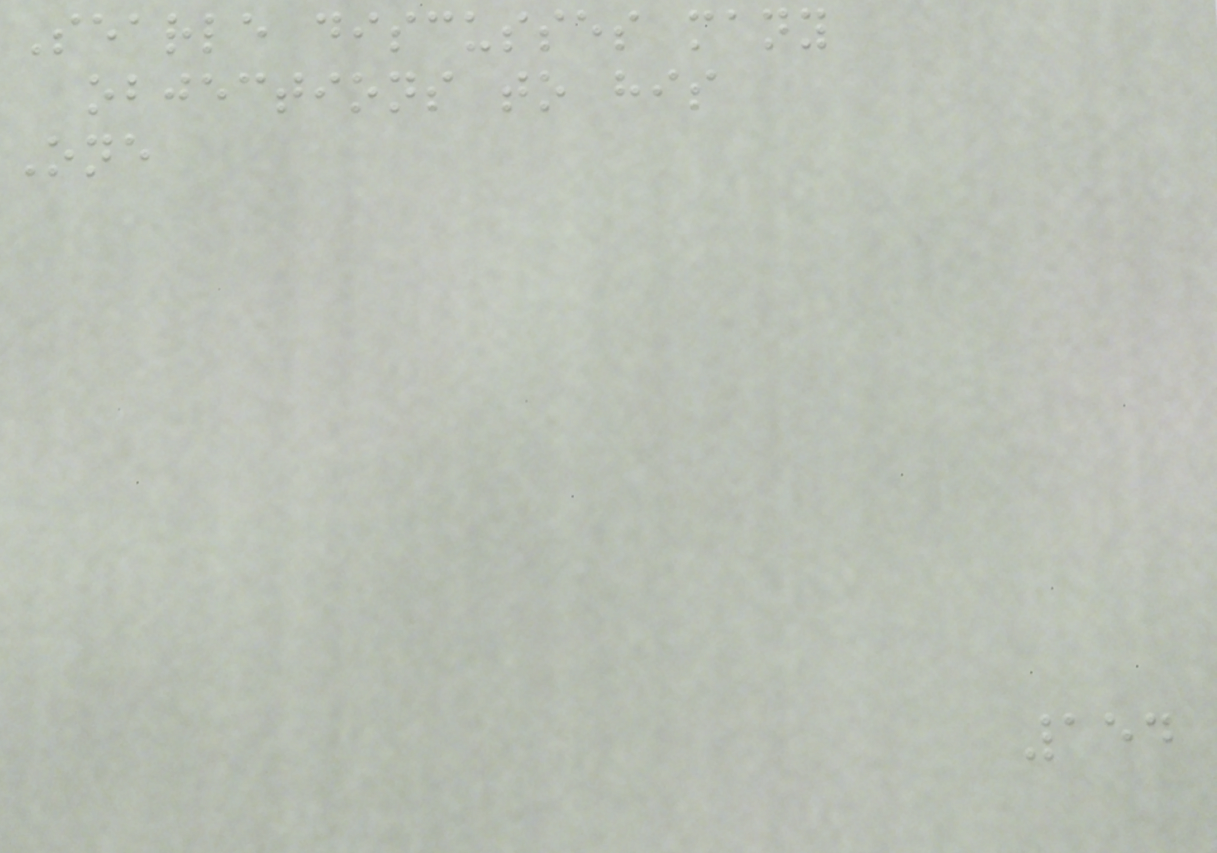Searle discusses many
objections to his
One
154
